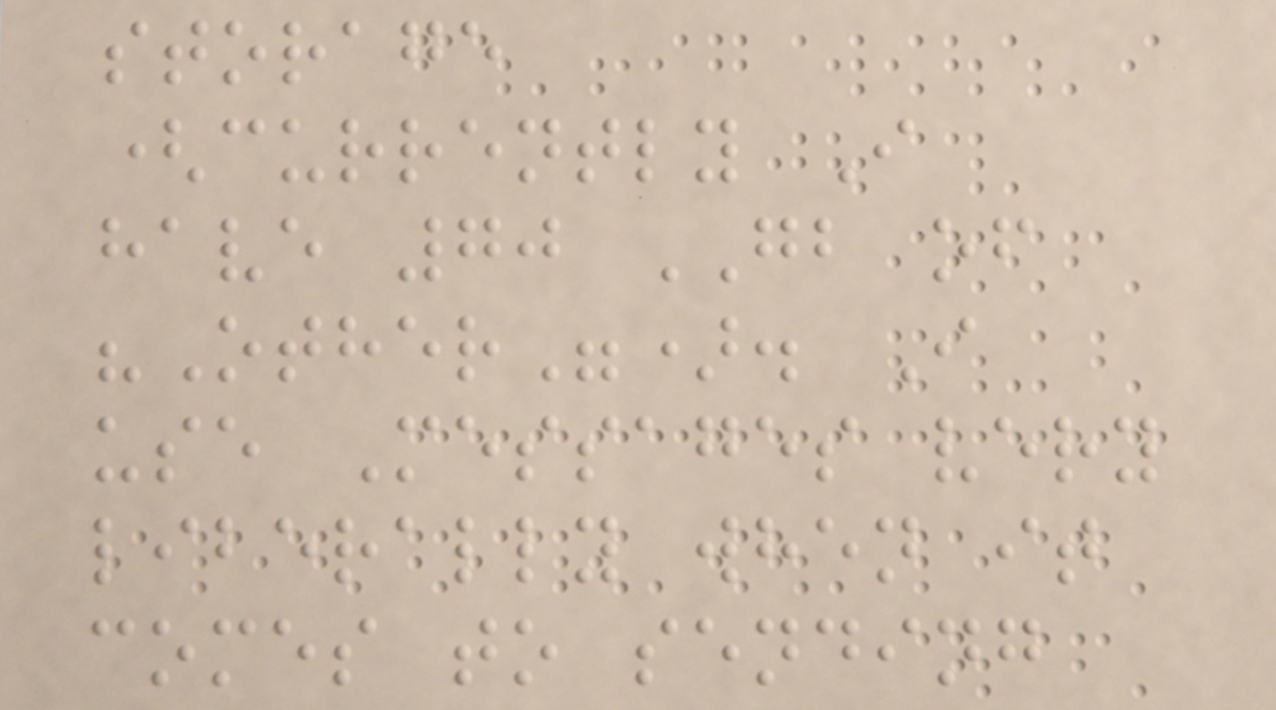storage
(currently I
have 70 GB of
"Other"). I
use Messages very
liberally when it
comes to sending
